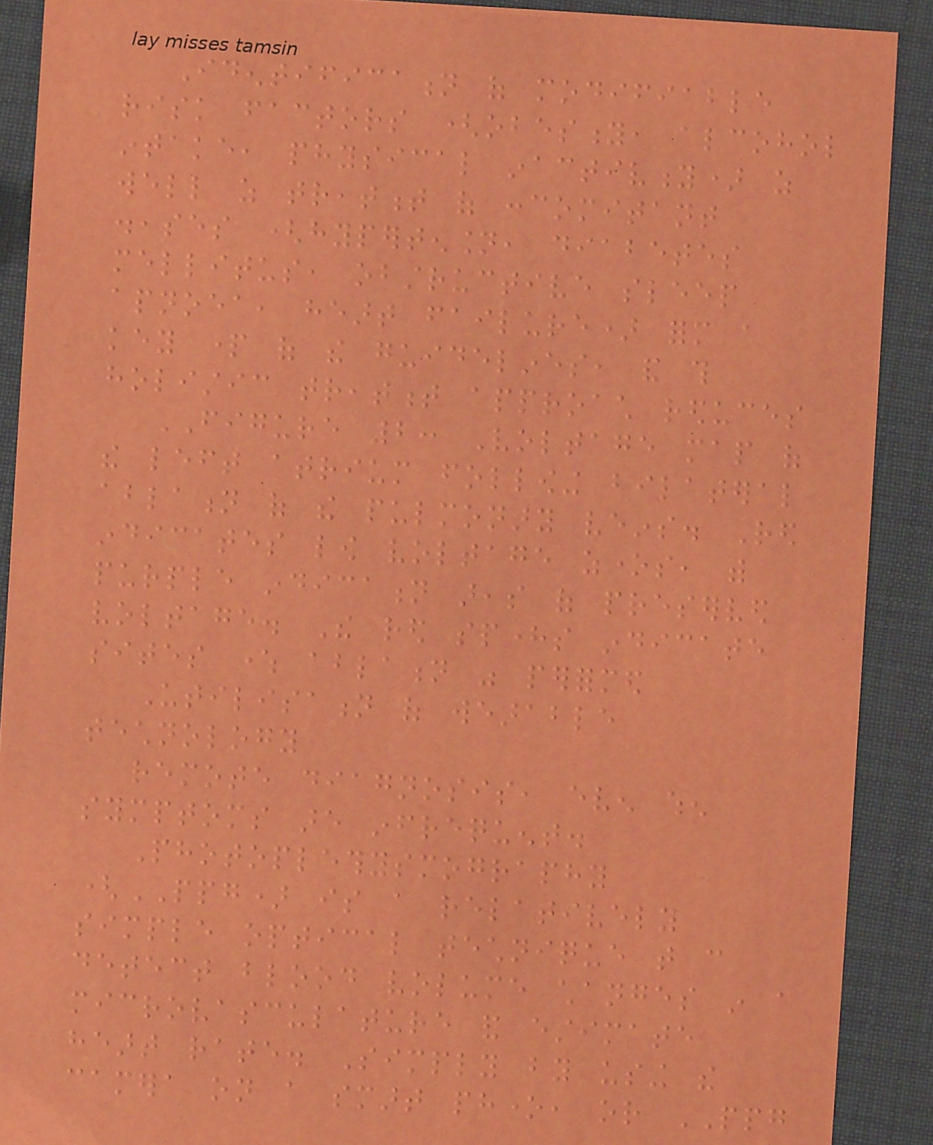Identification of modifiable
risk factors (obesity, alcohol
intake, physical inactivity) as
well as treatment of concomitant
diseases (hypertension, diabetes
mellitus, obstructive sleep
apnoea, heart failure) form a
key part of the guidelines, and this
holistic treatment approach reduces
FIGURE 2: Voltage map of
the left atrium following bilateral
ablation of the pulmonary veins. Red
indicates low voltage zones, with
purple indication areas of preserved
voltage. The red spheres indicate
sites where ablation was performed
Utilisation of wearable
technology
remote diagnosis, even when
symptoms are infrequent.
Photoplethysmography
(PPG) is a relatively
simple optical technique that can
detect blood volume changes in a
microvasculature and estimate
heart rate. Simply by using the
camera on a smart phone, or PPG
